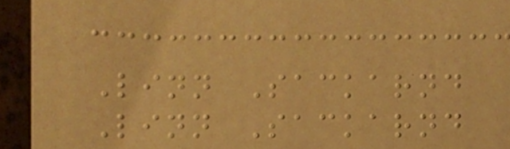Linn Sackarnd
Linn Sackarnd
